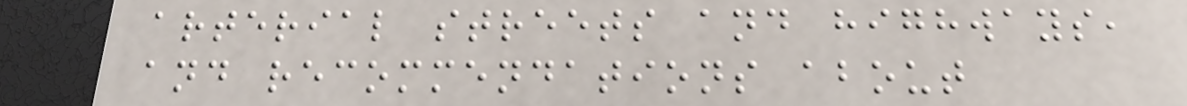arterial streets and highways,
and recommendations about
